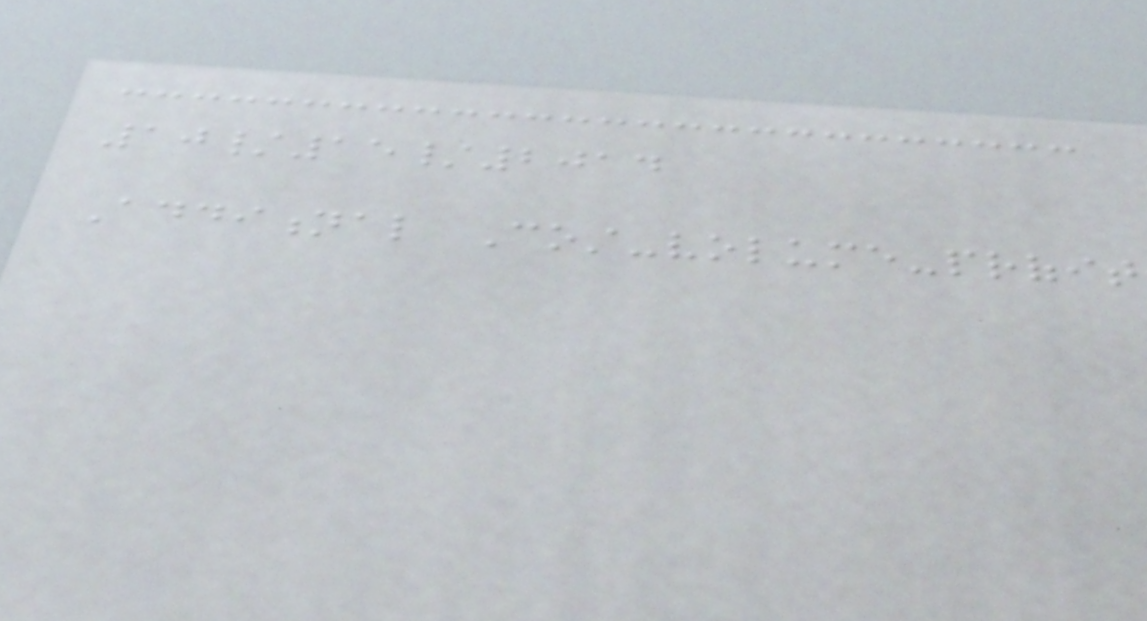10/15/2014
Additional Cost-volume-profit
